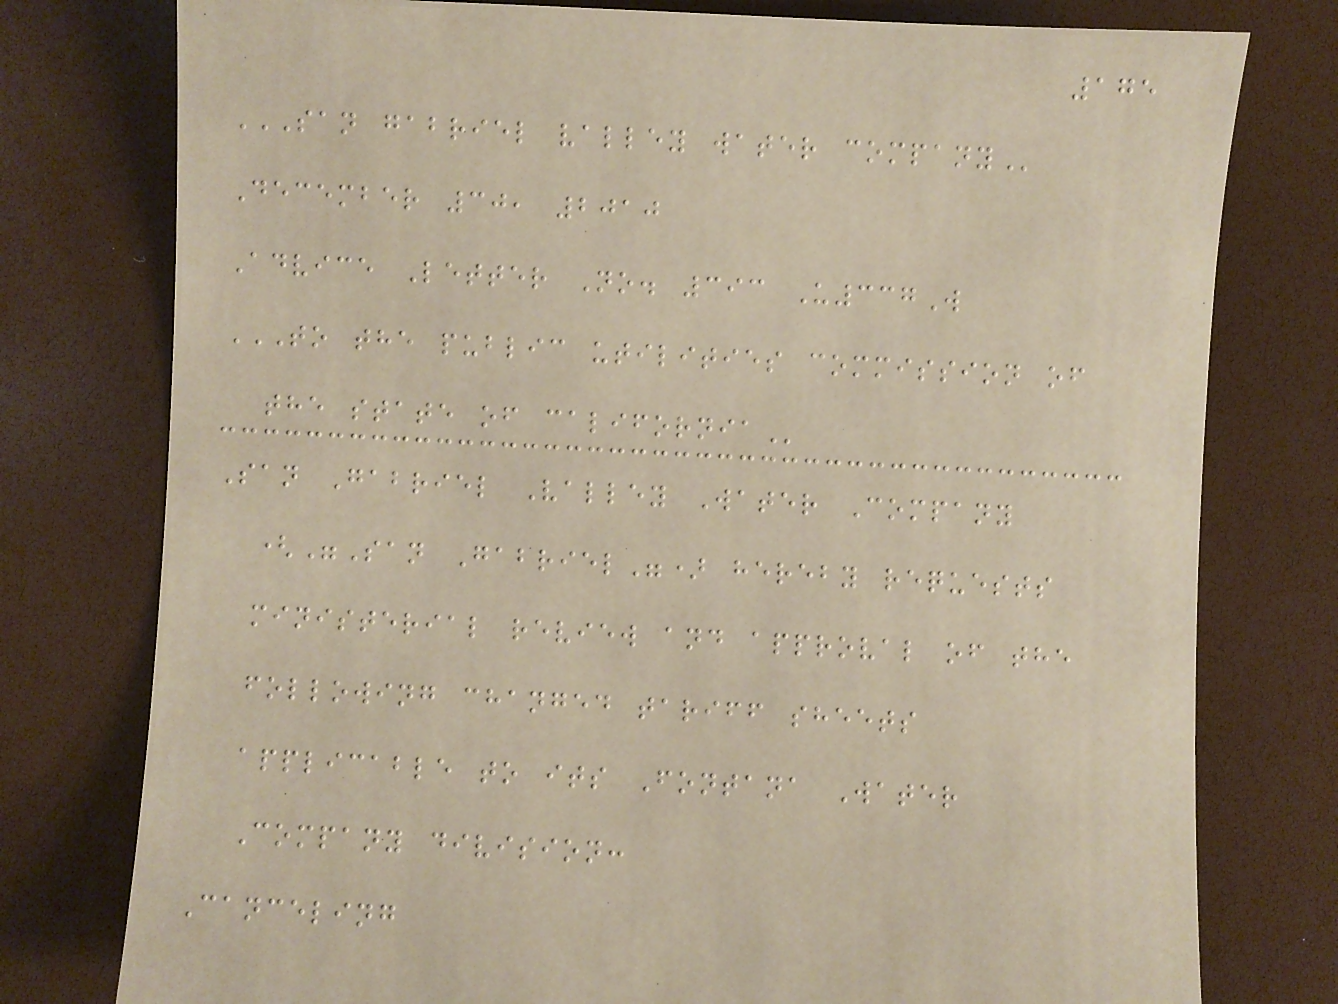175
SAN GABRIEL VALLEY WATER COMPANY
December 30, 2010
Advice Letter No. 393 U337W
TO THE PUBLIC UTILITIES COMMISSION OF
THE STATE OF CALIFORNIA
San Gabriel Valley Water Company
("San Gabriel") hereby requests
ministerial review and approval of the
following changed tariff sheets
applicable to its Fontana Water
Company division:
Canceling
